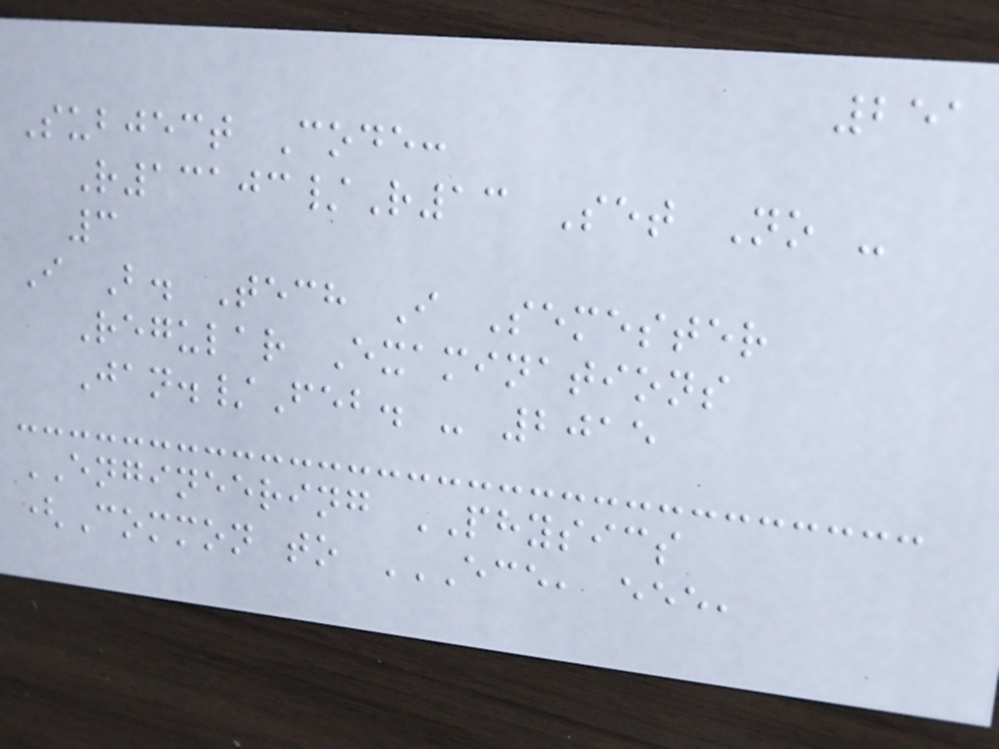251
Subject Code:
R13103/R13 Set No -
3
I B. Tech I Semester
Regular Examinations
Jan./Feb. - 2015
ENGINEERING PHYSICS
(Common to ECE, EEE,
